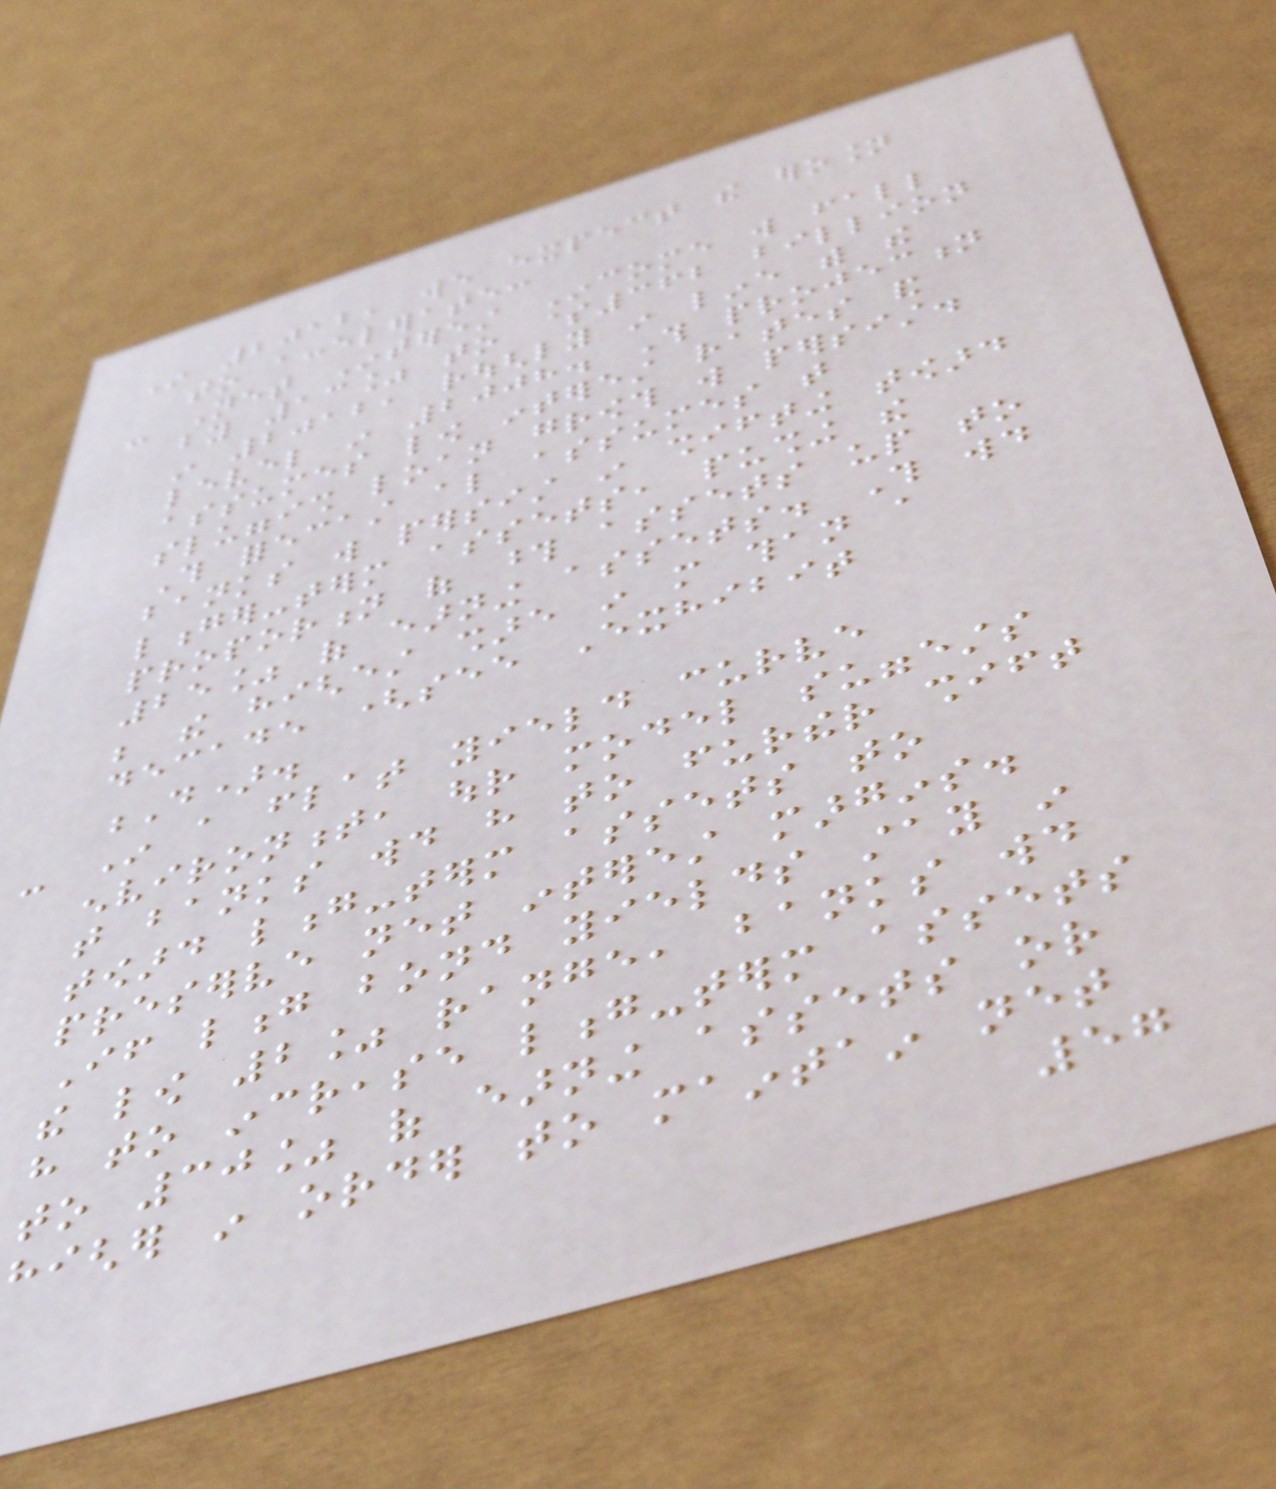In 2012, we expect the erosion
to accelerate:
- Net Interest Income will fall
by 13% to $362 billion
in 2012, roughly in line with the
level in 2008. This projection
assumes low interest rates and
sluggish loan growth will persist.
This forecast also assumes that
banks will persist in shifting toward
longer-term assets, pushing the
proportion of those assets up to
25% of earning assets. This would
be the highest share in more than a
decade (see Exhibit
D).
- In a flat yield curve
environment, our model suggests
that banks would have to further shift
toward long-term assets to
preserve net interest margins.
If long bond yields stay in
the low 2% range, banks would
have to increase long-term assets
to 30% of earning assets or
higher in order to maintain net
57
